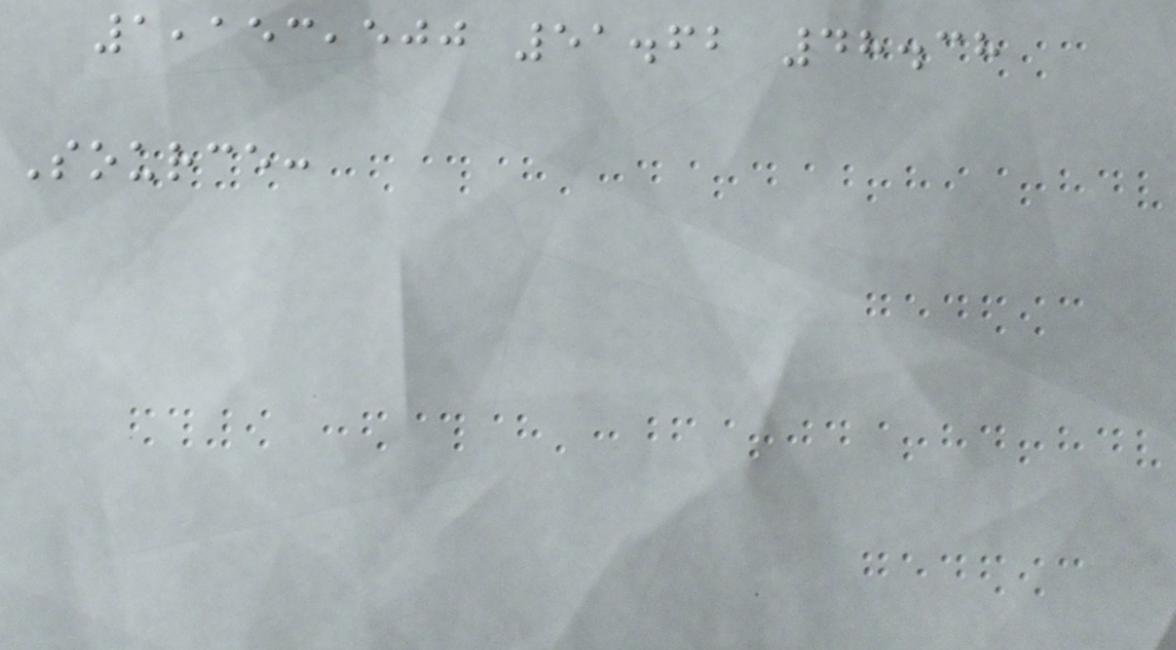1,153,500 51.62 48.38
Source:
